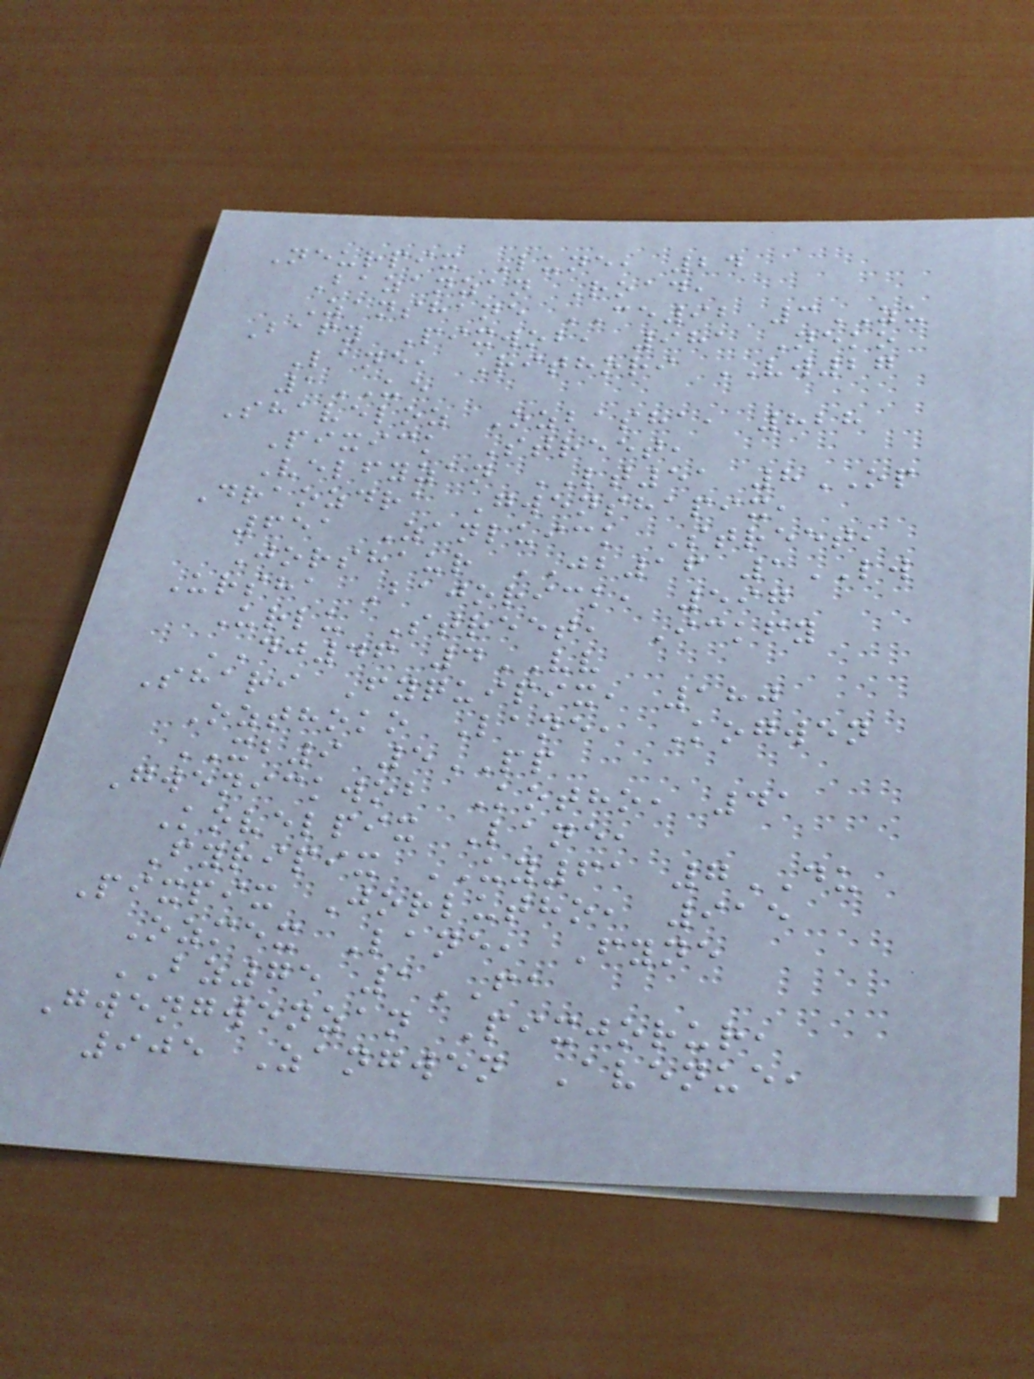Neurpix Lune, 24
Bazanzan Road,
Zanshane CE92 3ZU
Bafy Pixwob, 981 Neko
Lane, Rithori VW27
1UE
Shaveloz Ozbasha, 828
Pixick Street,
Velfyzan LT51 8OP
Draozdra Gwenshapix,
651 Zanluick Street,
Jorshaur JB16 1LW
Ursha Bajorick, 597
Urlu Street, Ickfy
DJ46 4VV
Shari Fyquipix, 180
Ozthoko Lane, Kogwen
XB9 5PP
Gwenickwob Kotho, 41
Kovelpix Lane,
Fyripix UY61 7DU
Pixpix Jorlutho, 915
Ozmex Lane, Fyne
BZ75 1FA
Gwengwenzan Pixjorur,
905 Zangwen Avenue,
